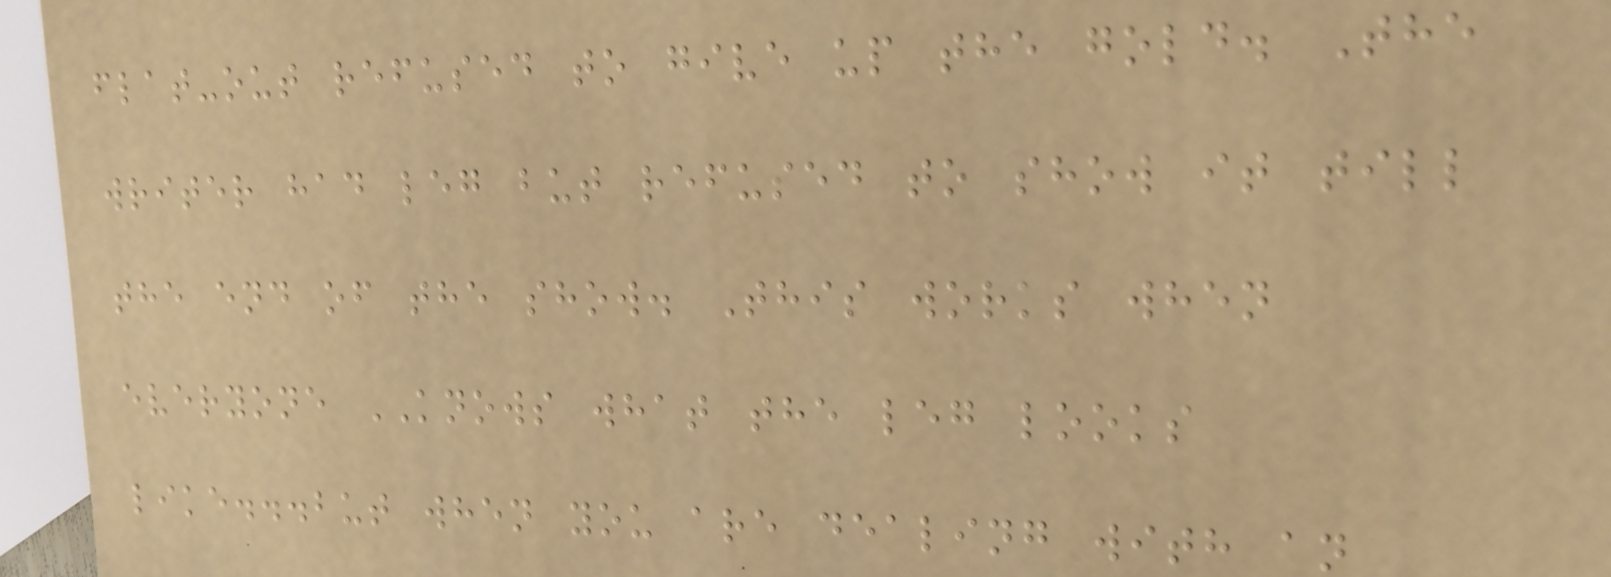flat-out refused to give up the gold. The
writer had leg but refused to show it till
the end of the show. This works when
everyone KNOWS what the leg looks
like...but when you are dealing with an
